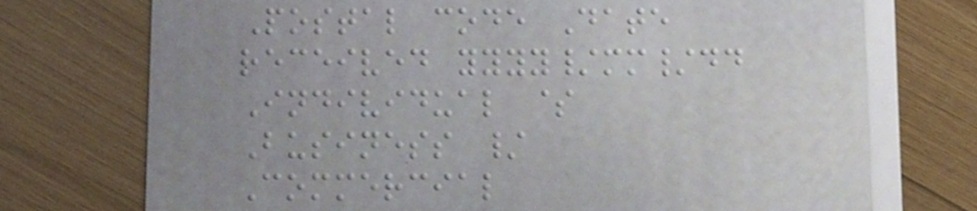Postal code Date
received yyyy/mm/dd
Individual $
Business /
Commercial
